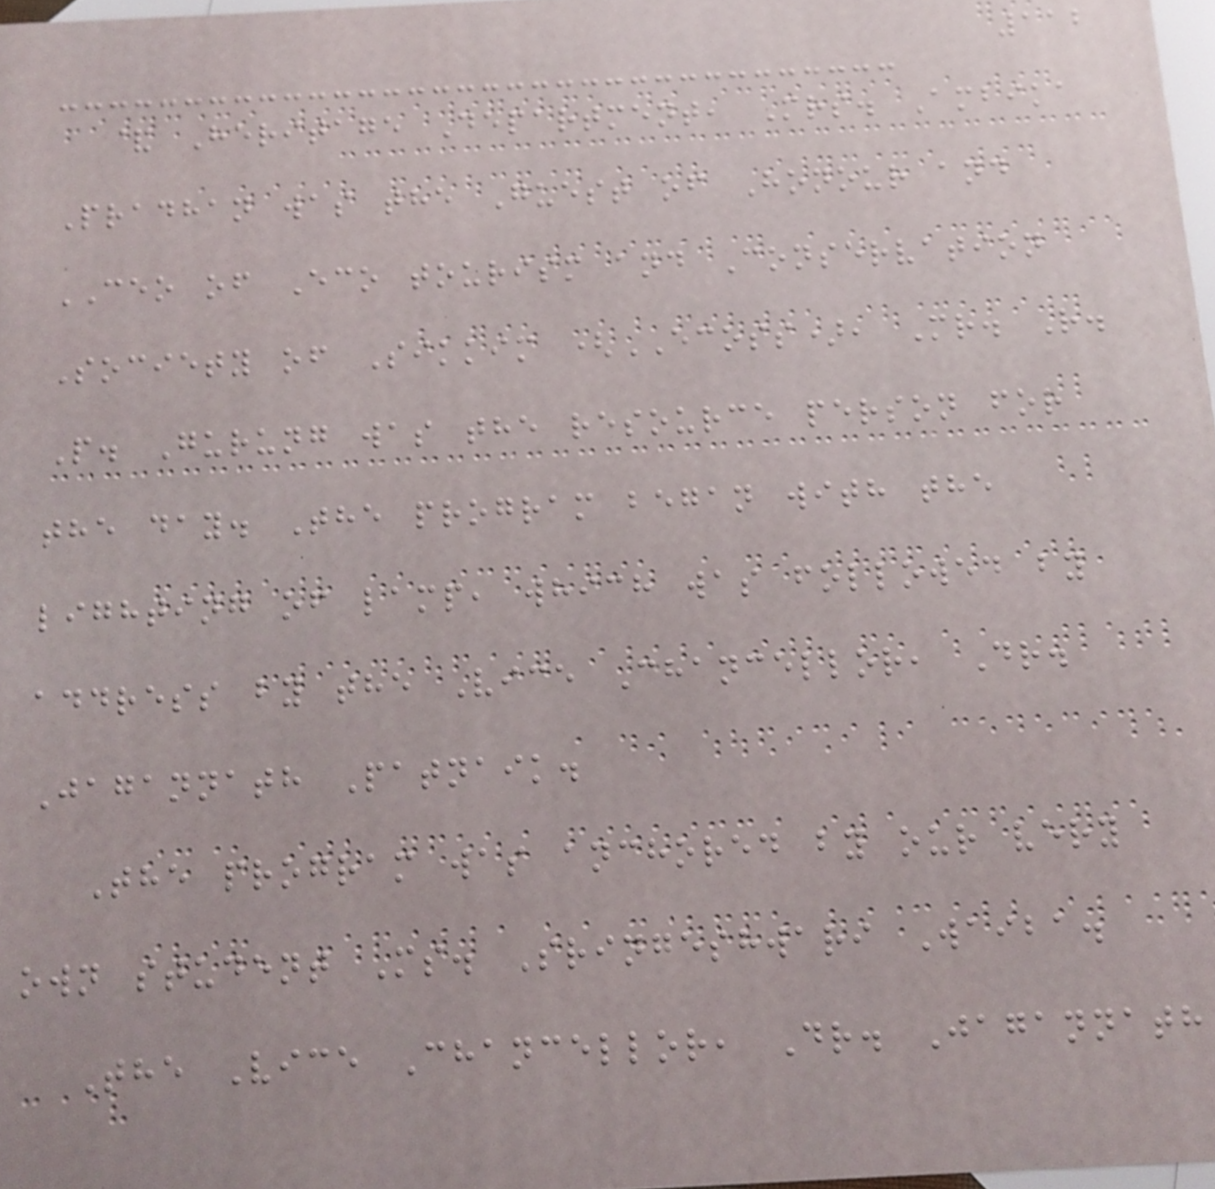112
& Heritage Department, Mrs. Ambika
Pradhan was the Guest of Honour and
CEO of Eco tourism and Conservation
Society of Sikkim (ECOSS), Mr. R.
P. Gurung was the resource person for
the day. The program began with the
lighting of lamp, which was followed by
address by the Vice Chancellor, Dr.
Jagannath Patnaik.
The program was anchored by our very
own student Ms. Sringeshwari Waiba.
The Vice Chancellor, Dr. Jagannath
